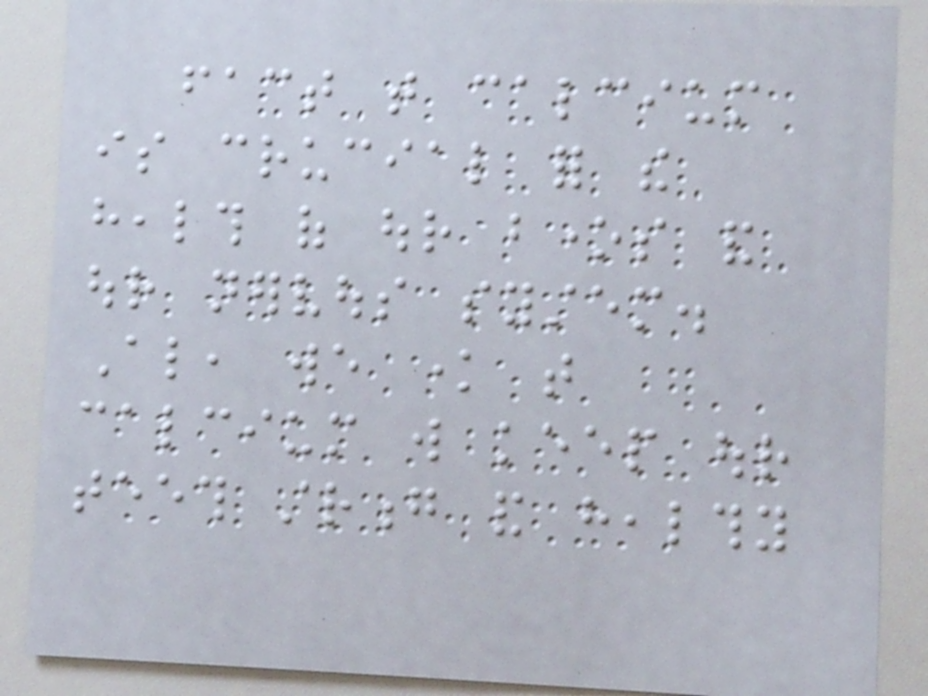fact that calcium
is crucial for the
health of our bones and
our nervous system.
Also, we know that
calcium will keep our
teeth strong and healthy
